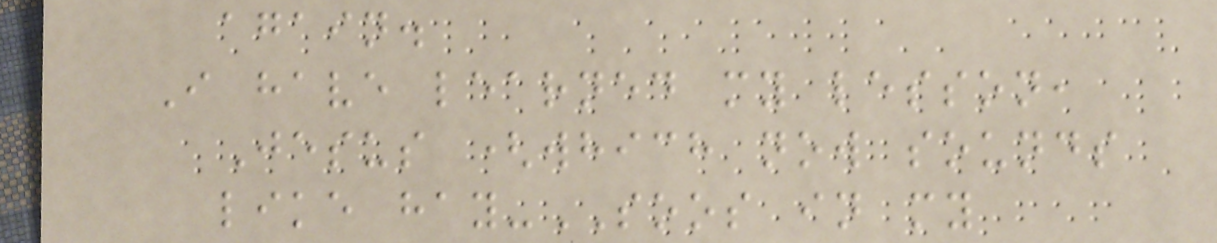again.
I have learned my lesson,
Jesus (which now sounds
like hay-SOOS in my
